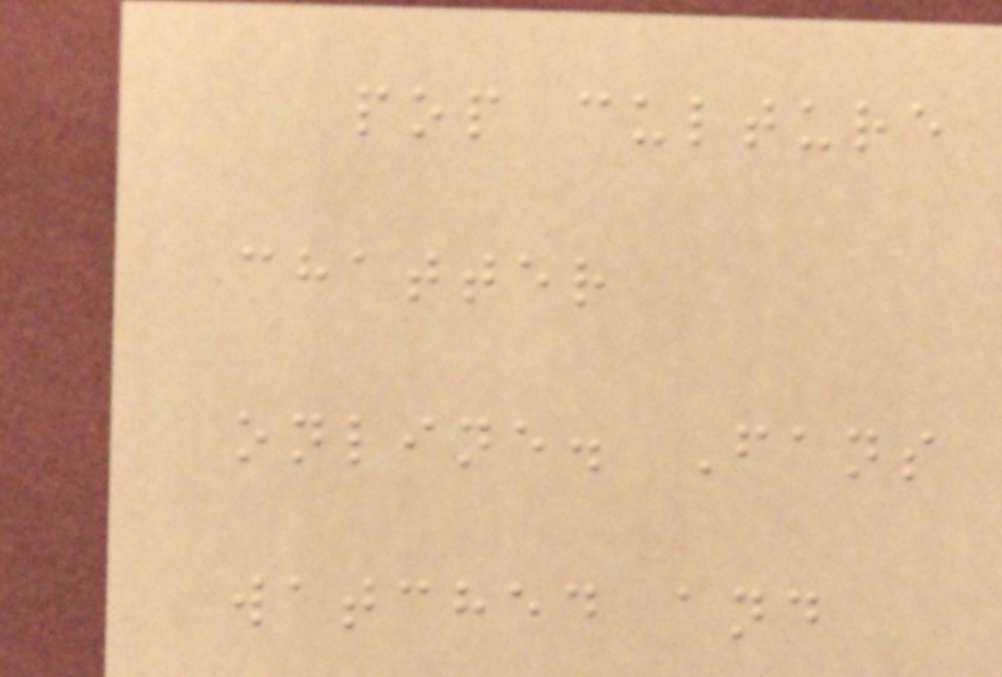pop culture
chatter
online. Fans
watched and
